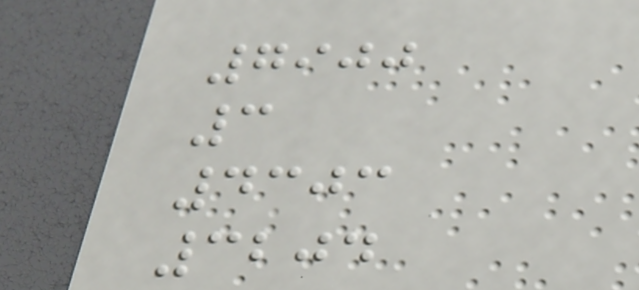7900
3
4303
3204
